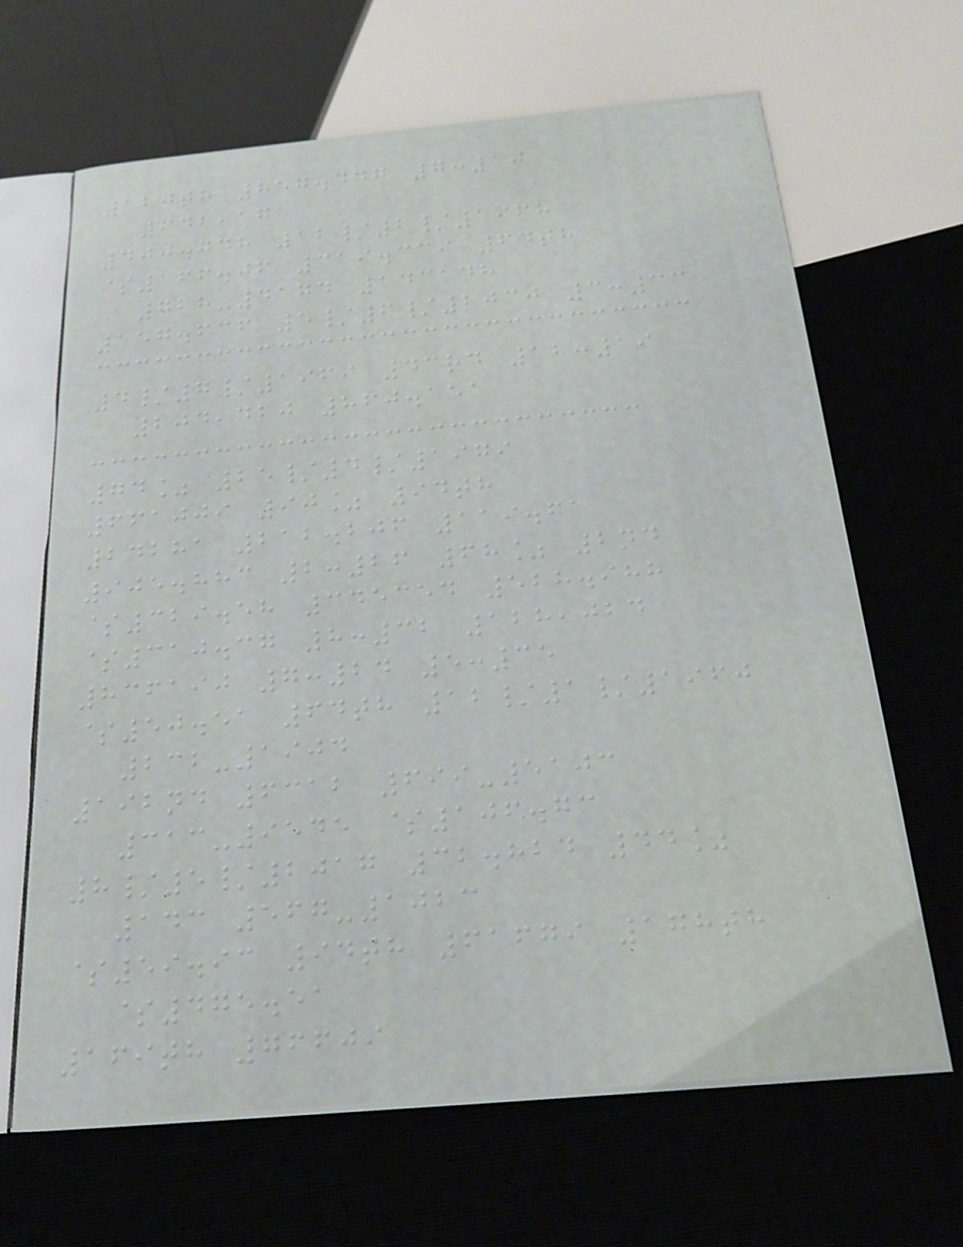120th 857.447 7:10
642,171
400.748 12/2/1968
$166.06 319.339 64th
728-4174 143148
157.636 5/6/2030 3:33
4/7/1969 43rd 12:19
204,420 860.151
74% 25/4/1979
661009 90% 94th
24281 212.206 119.61
905.883 2:26 68% 2nd
$329.58 345354 528.988
$310.37 8:32 128,024
836190 7:24 5:35
$50.51 64th 12/1/1960
232-1904
192nd 6312 699-5103
313-9545 $106.73
8/5/2017 32.824 44%
143 567-1023
$59.93 94th 61679 178th
$475.51
169th 76609
